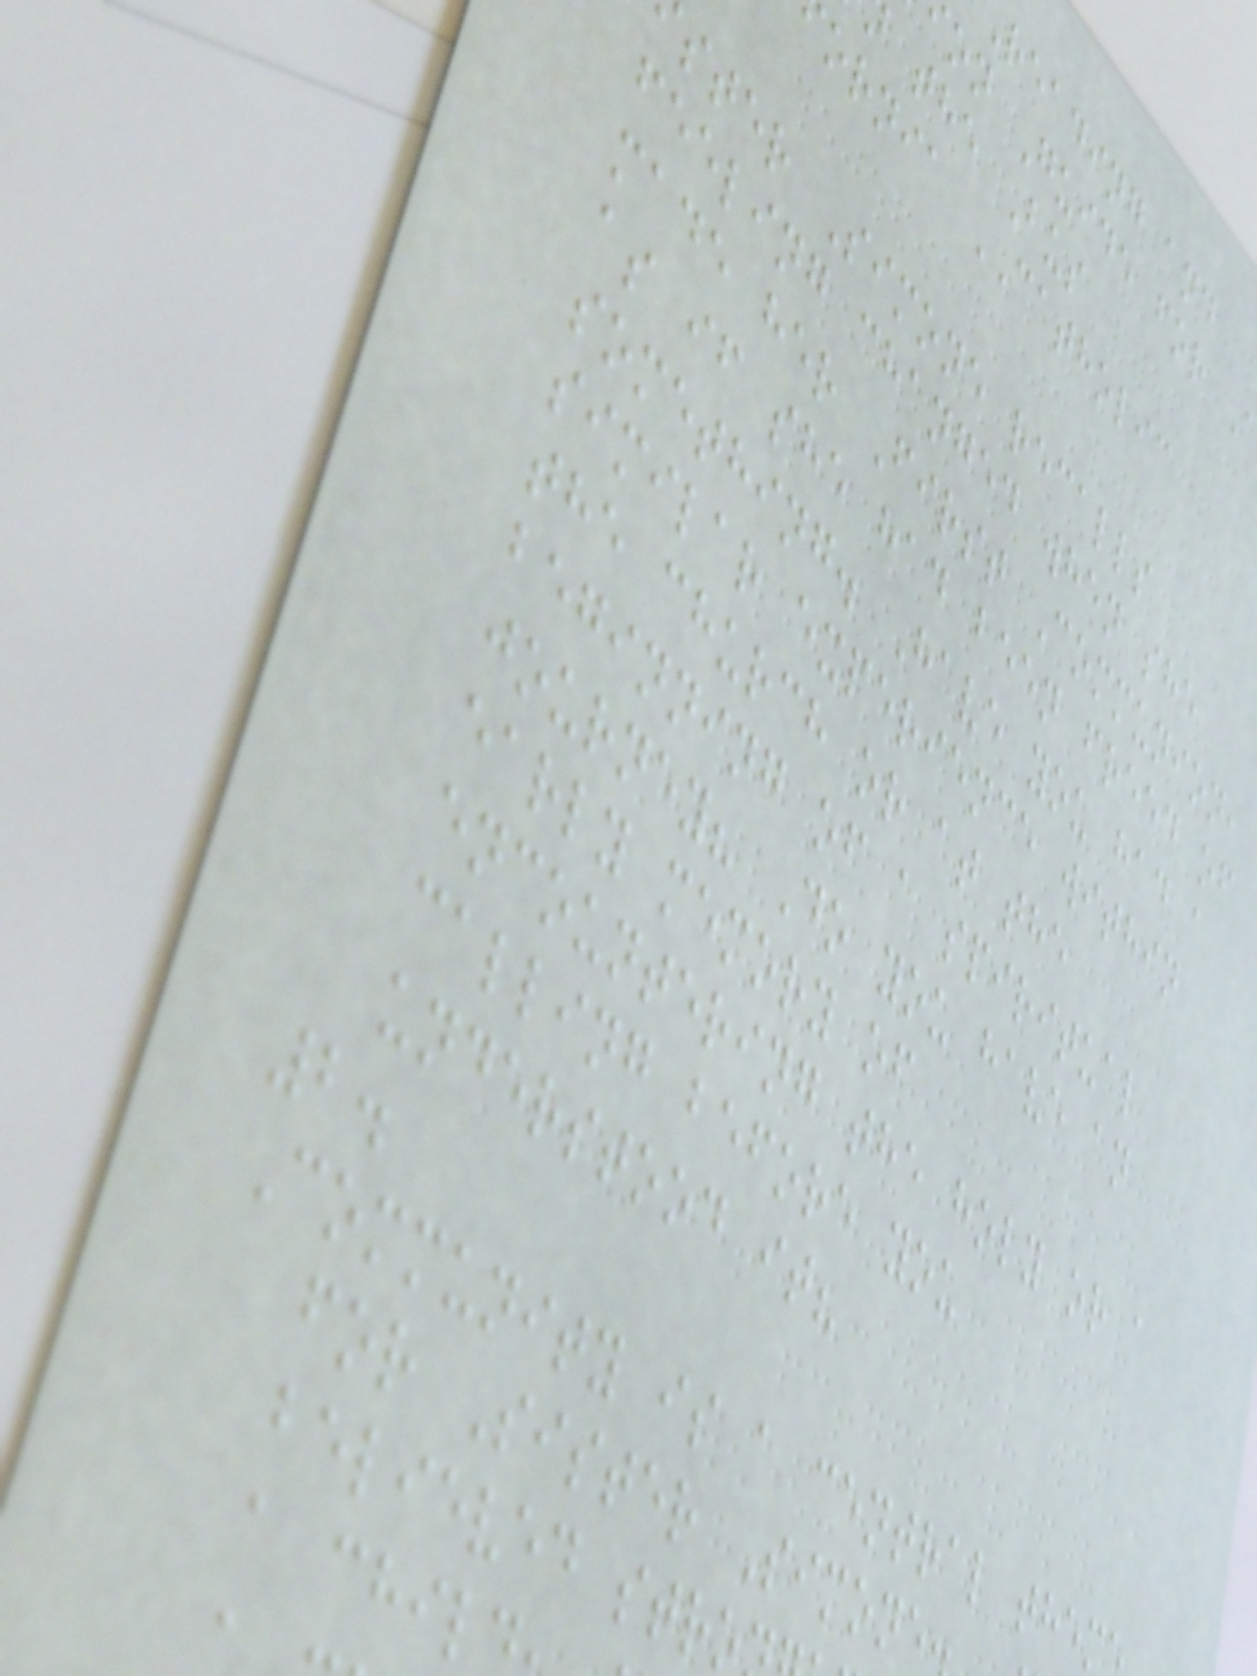reading and
on Guide for
the Bus
ornia CATHOLIC
ster Simone recalls
feeling changed when she
made her First Communion,
as if she had been freed of
something. Have you had a
similar experience within
the church or at the
beginning of a spiritual
journey? Do you have an
early memory of
encountering the holy or a
calling before you
understood it?
2.
Community is a central them
for Sister Simone
believed stro
